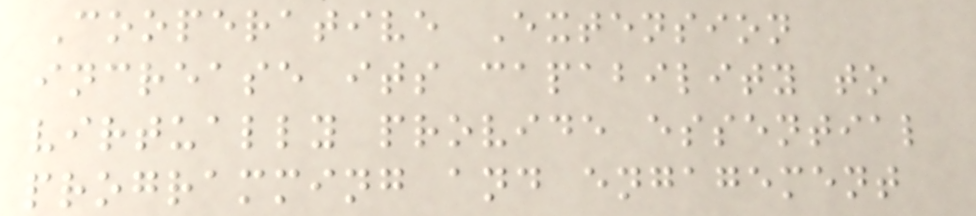Cooperative Extension
increase its capability to
virtually provide essential
programming and engagement
